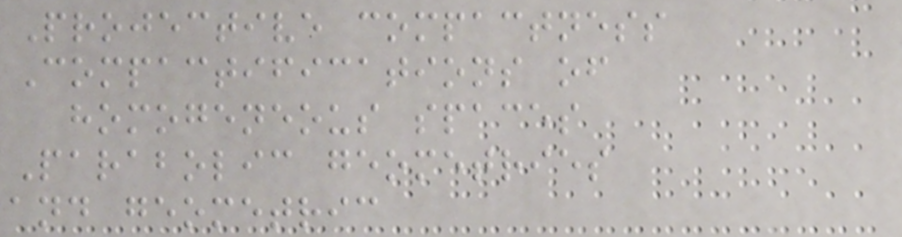Projective compactness
Compactifications of
homogeneous spaces
Parabolic geometries
and geometric
